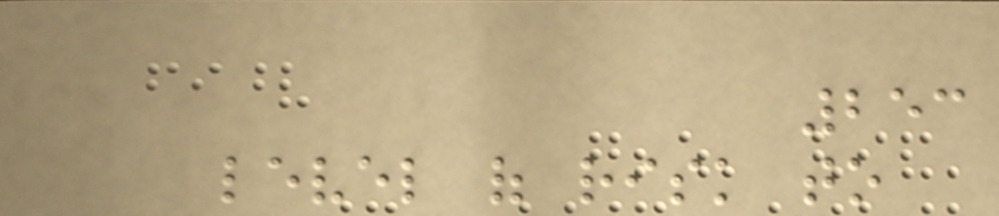253
level of risk to
